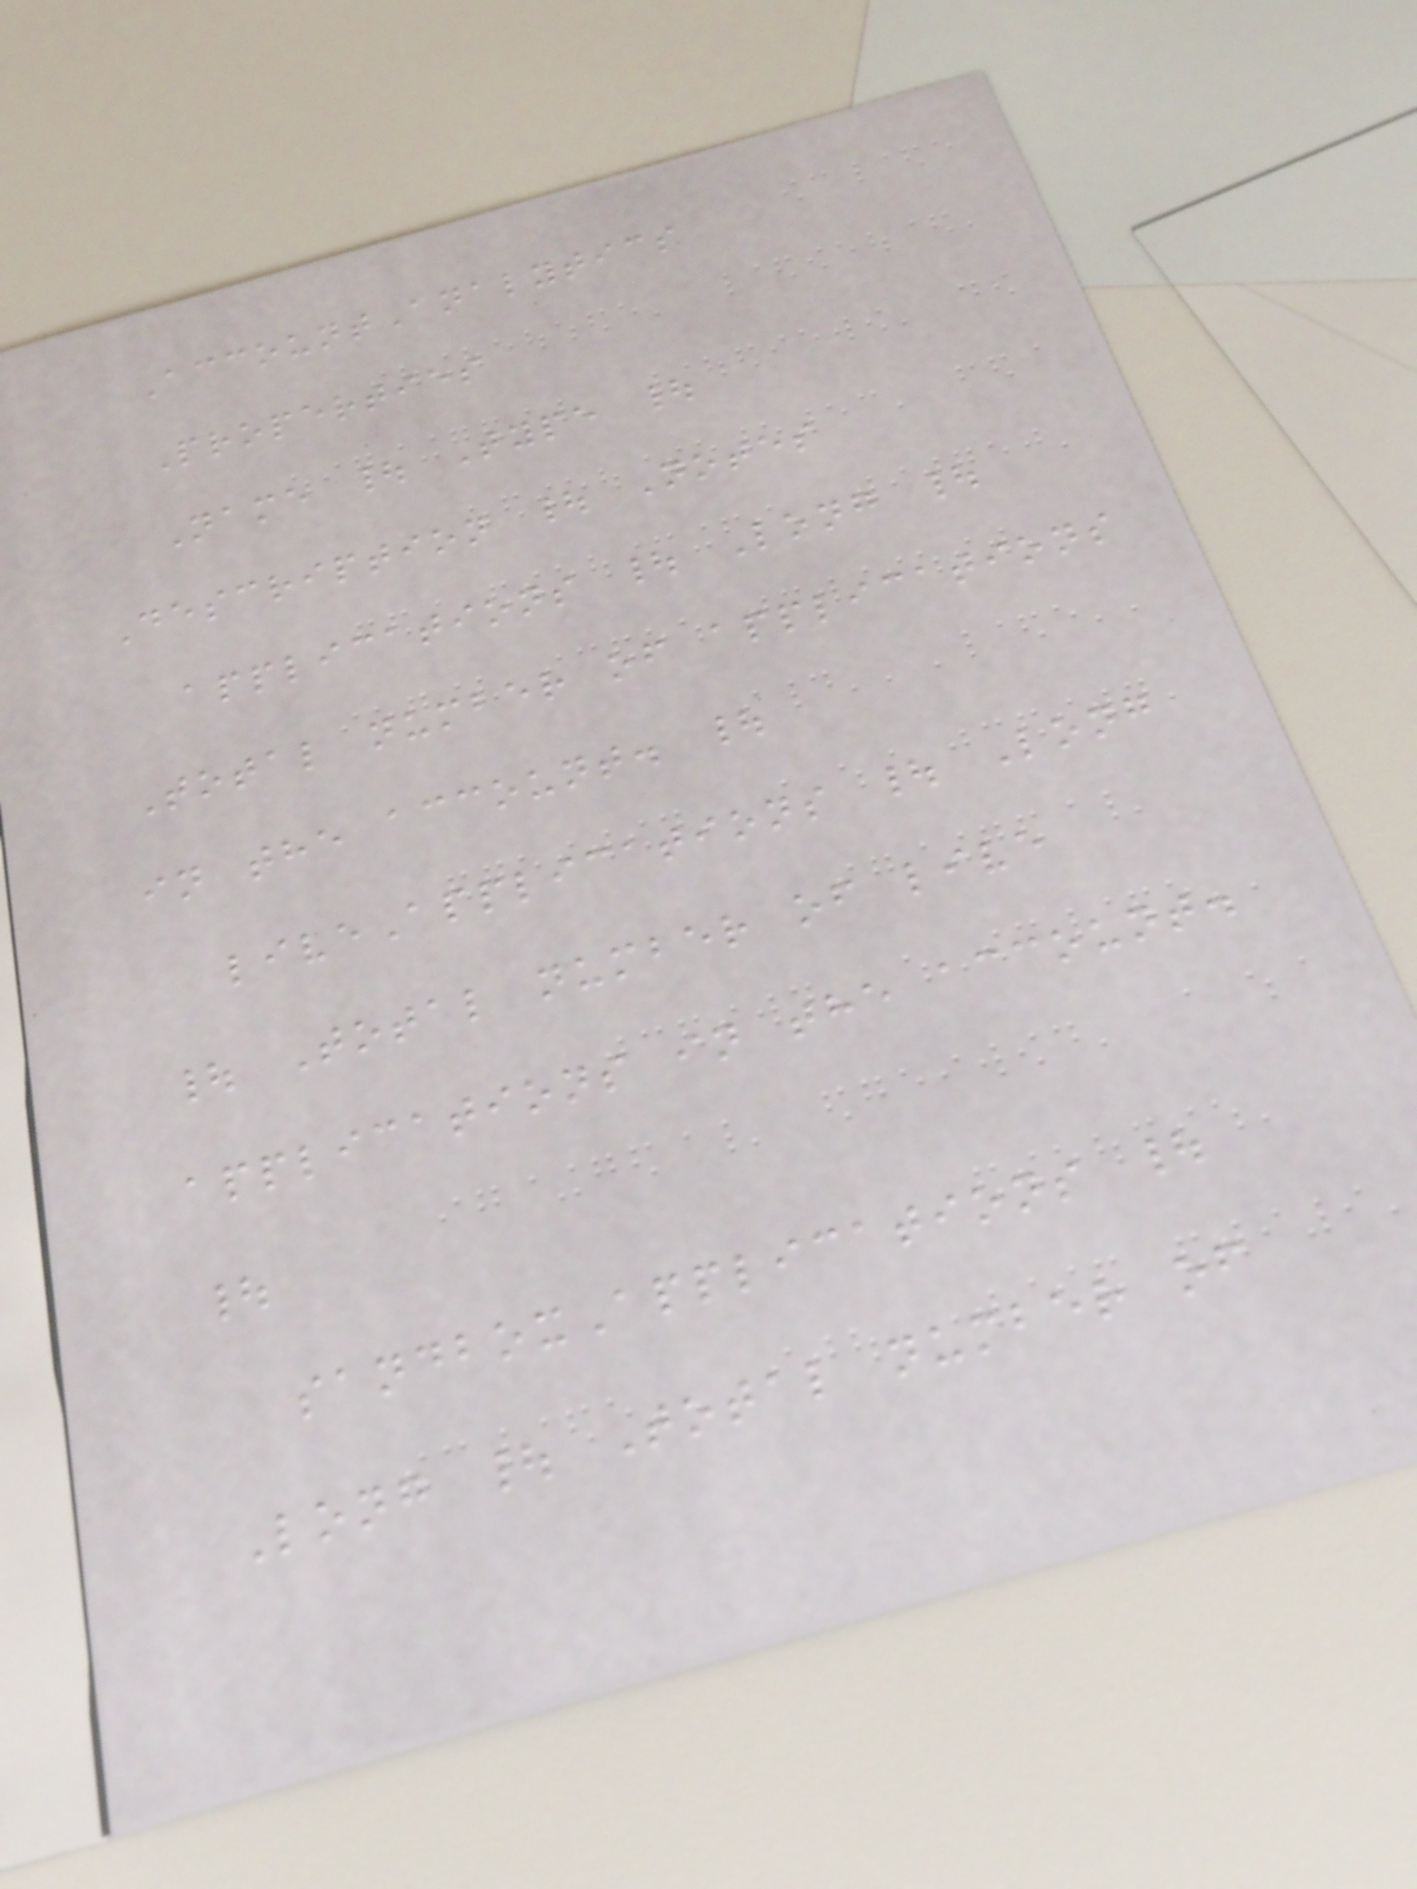AccountAnalytics
Properties
Name | Type |
Description | Notes
applications | Long |
Total number of applications
in the account. |
liveApplications | Long
| Total number of live
applications in the account.
|
sandboxApplications |
Long | Total number of
